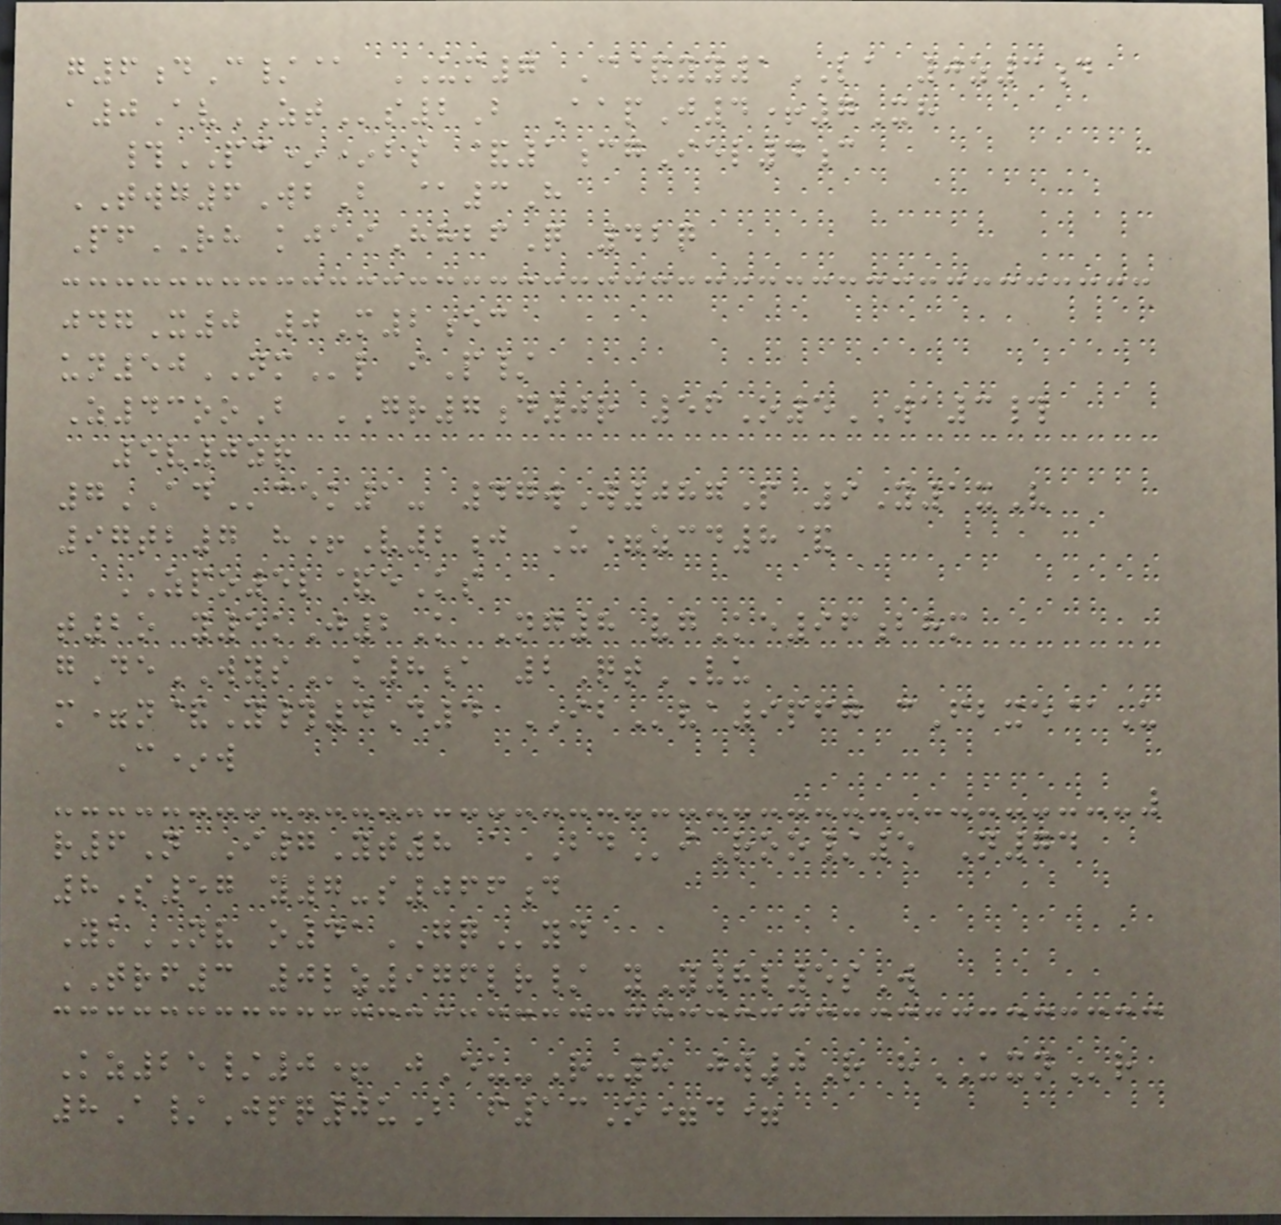g6dC/@ UM7 C&yy1LA 0z3d
a0AvZTs2B AapJ4+7Xh
#PC**bs &1cgIel4c
TWG6WbB @3H
PfRH kjaiHhbfQ 42q
jdgX0 0M2ec
un50NMl iP/
Z43ooB GR7d0r 56O5WA3#
5v0zr
7ADcek1- 47wW087P 9Y1xV
97tb7 h+V2j U=zcd8&
ZPO5l&eKs
t2o y5kJ2K Ng8 vgKe96bhm
gDeWYSk8a 2QtVU
m=n&Y#4D4 IBva9pfg cFbxe@U
C*w
r6N I7Yt8 aBDiRoo/5 N74
8S57 y7-s066d
YkNV o41GQyd
TRF3 0lz976lr/ yY8l5sW
Kz25/0+ jEu-R-8 jw0R hUXNr
8A/Jpq0uB f13O=d=
